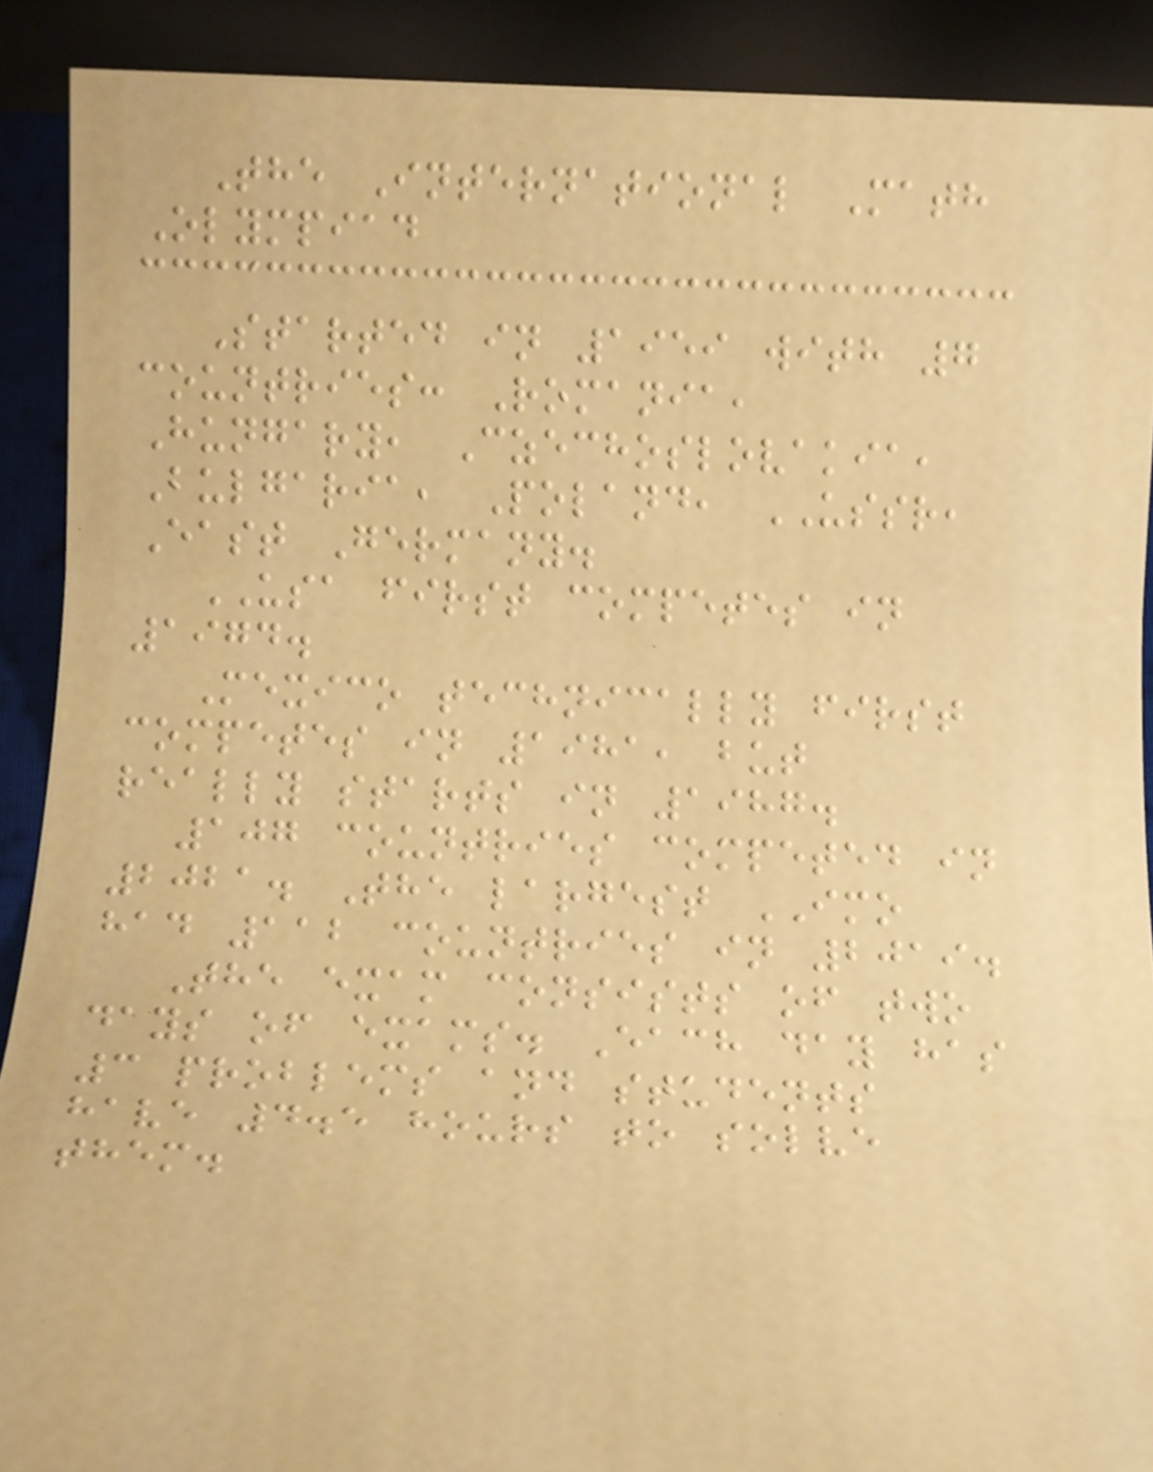The International Math
Olympiad
Started in 1959 with 7
countries: Romania,
Hungary, Czechoslovakia,
Bulgaria, Poland, USSR,
East Germany.
USA first competes in
1974.
Mexico technically first
competes in 1981, but
really starts in 1987.
107 countries competed in
2021. The largest IMO
had 112 countries in 2019.
The exam consists of two
days of exams. Each day has
3 problems and students
have 4.5 hours to solve
them.
